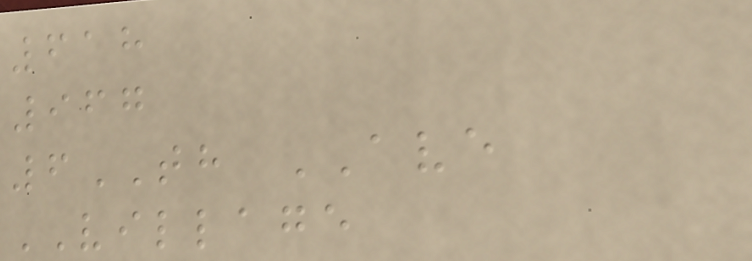618
967
6TH AVE
VILLAGE
